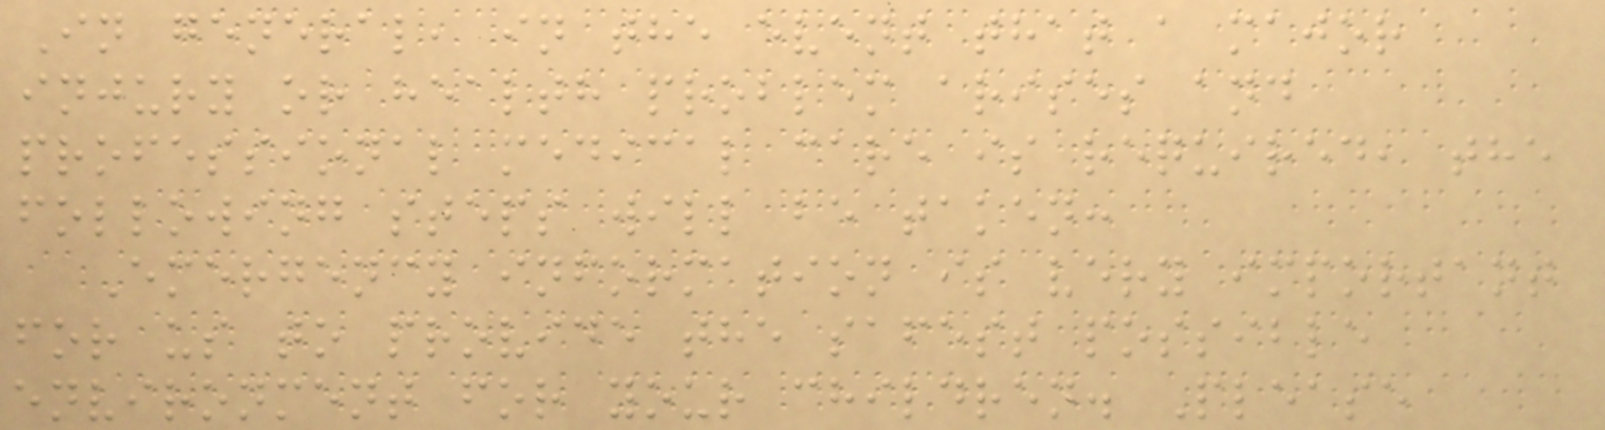In general, in the event that a major
injury or health problem arises and
professional medical care is required, the
following steps will be taken:
Emergency information is very important
for us to provide the safest possible
environment for your children. Please
